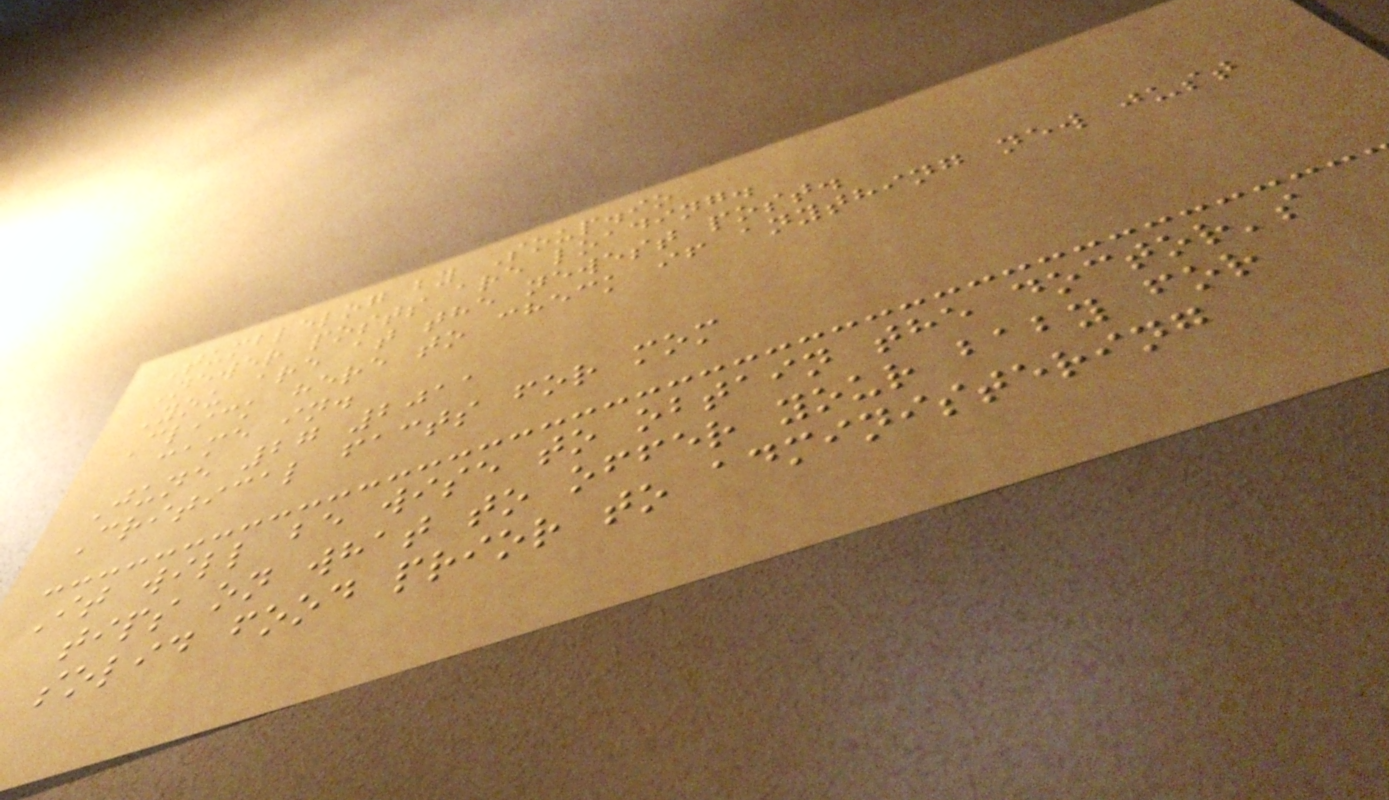Tumblelog by Soup.io
Newer posts are loading.
You are at the newest post.
Click here to check if anything new just
came in.
June 27 2011
Critical facts for mom
It will be wise to obtain the doctor's
tips on what to offer your baby for
solid food prior to administering
